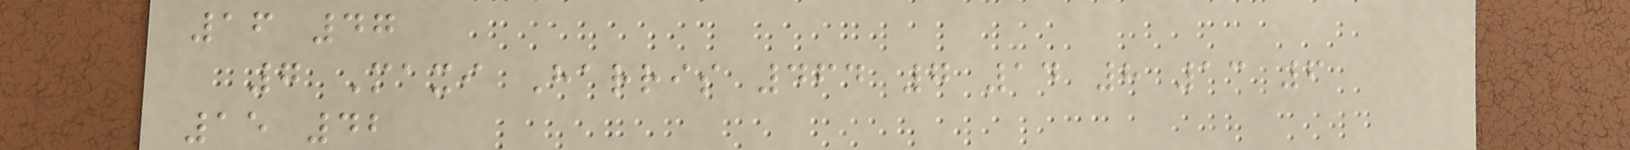16 47
7 Maxi Harris 464 7 14 8 13 6
15 42
